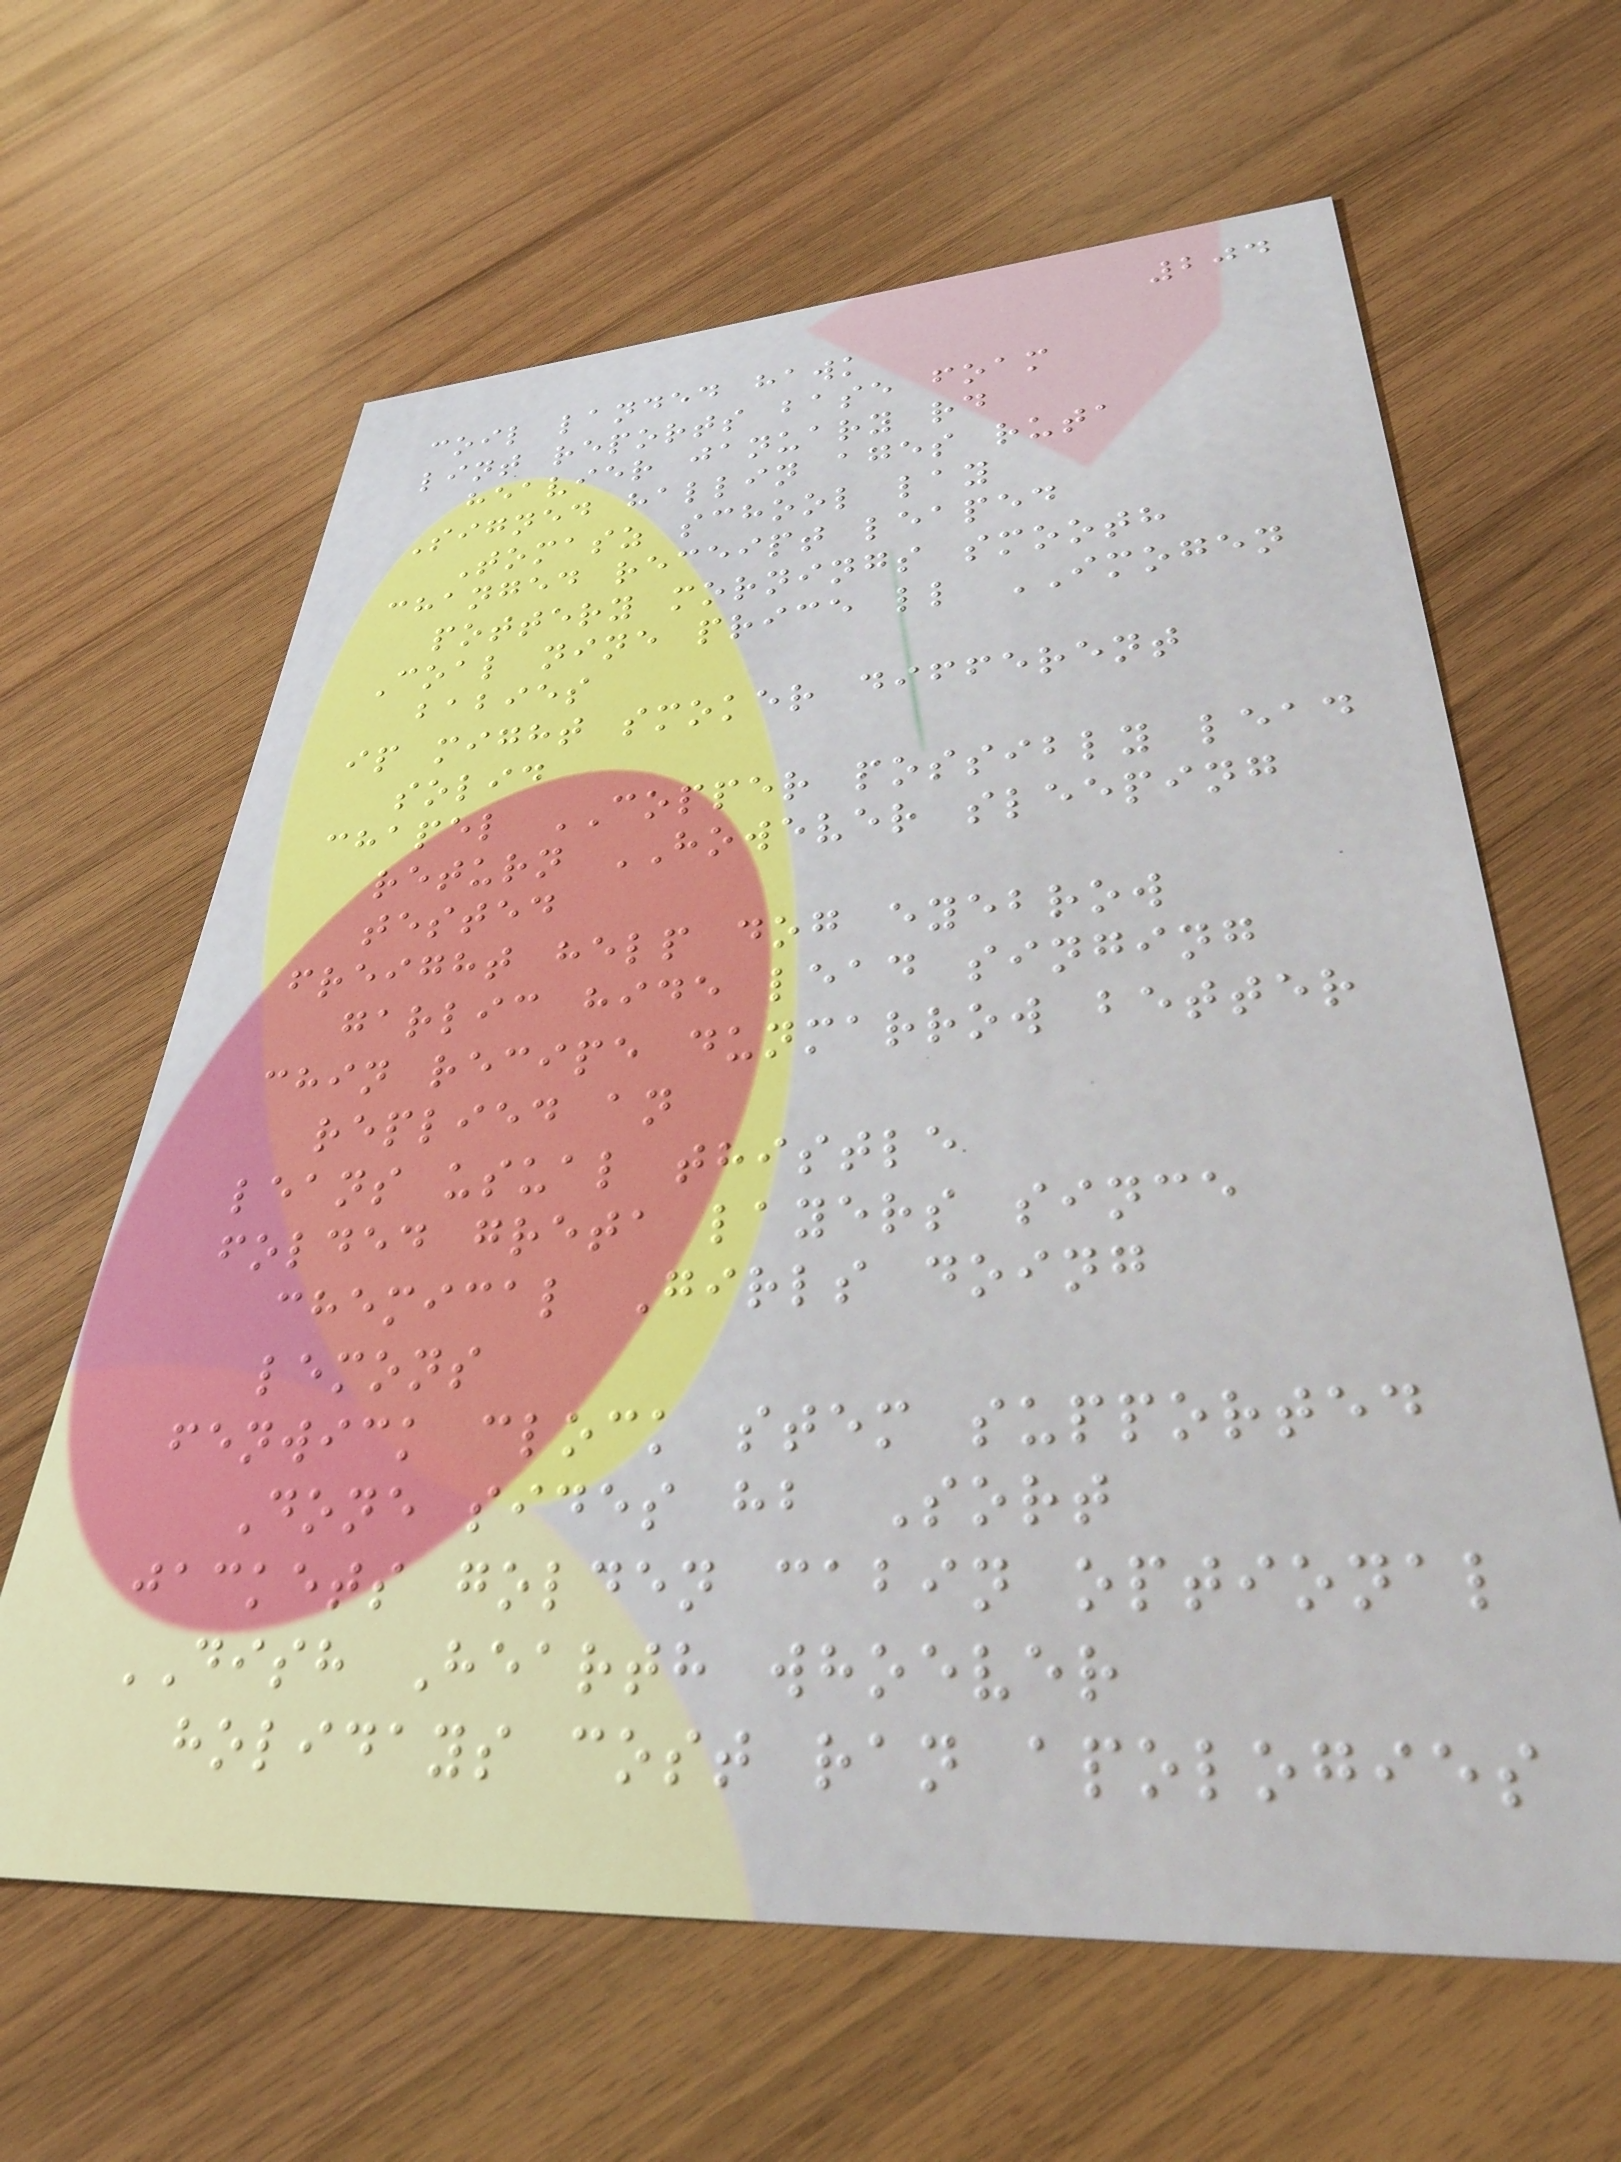204
coil landed hawk
lint reports base foam
heavier january rd
Signed hallin ages ruta
Tomasz school lay
changed receipt leaped
pottery mornings smooth
Coal nine price ll IMOGEN
babies
ip might smoker different
solid
chapel COPPER possibly lead
return HOWEVER sleeping
tested
freight help dog eyebrow
garlic hide lead singing
chin recipe dunmarrow better
replied an
leans usual thistle
folded greta layers since
chemical Girls doing
lemons
fenwick clock stem supported
Done sides hb Sort
jackets golden cabin optional
DISH Hearth whoever
holidays cost ran apologies
